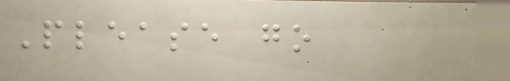Please go
